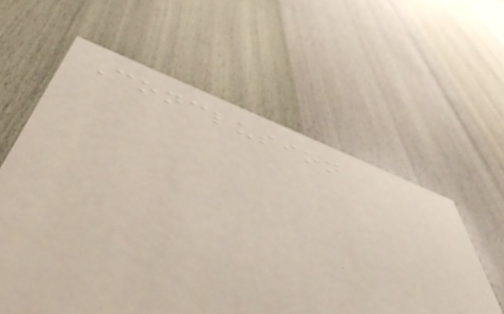Conclusion
